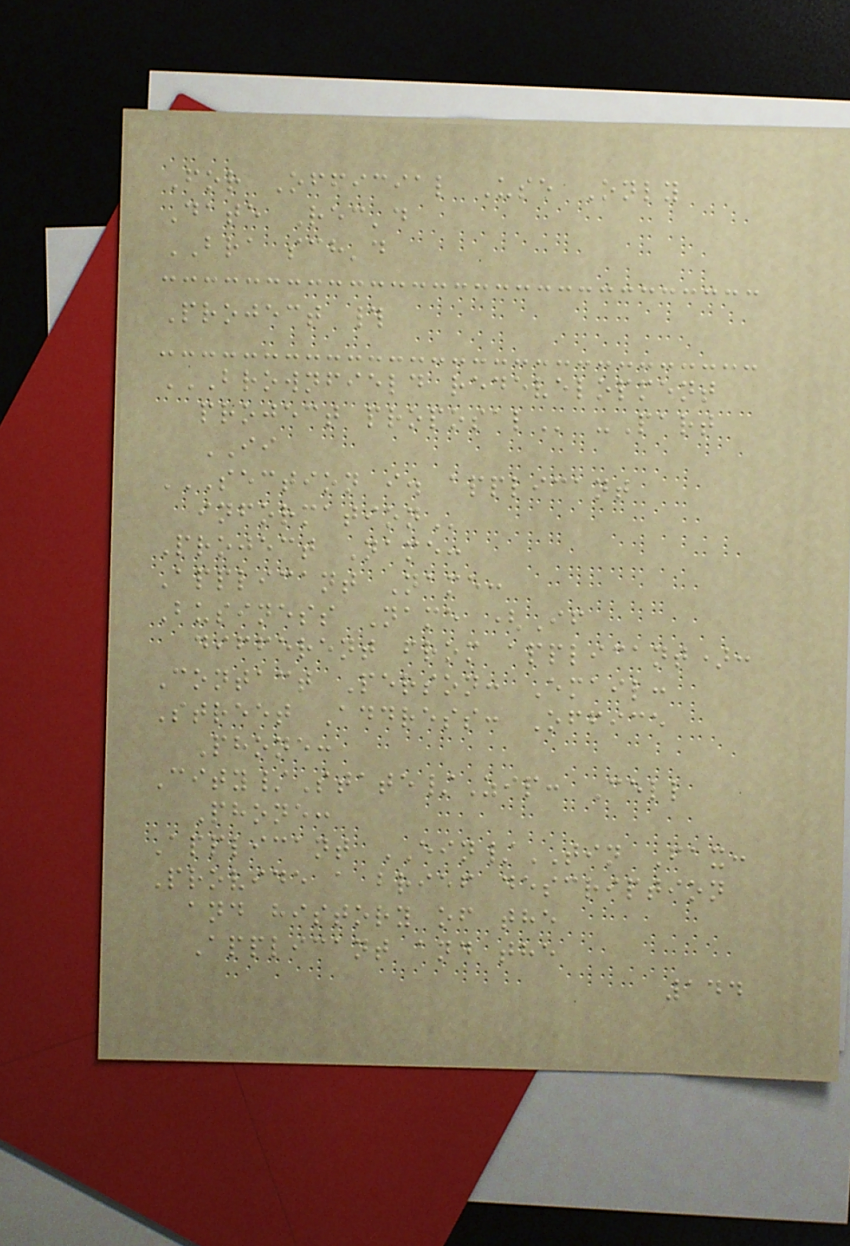For Official Use Only
Date Rec'd
BRA sch'd
Project #
BROWNFIELD REDEVELOPMENT
PROJECT PROPOSAL -Part
II
SECTION I. APPLICANT
INFORMATION
Project Name:
Applicant Name:
Business Name (If
different from applicant):
Contact Person: Email:
Street Address: Office
Phone:
City/State/Zip: Cell
Phone:
Applicant EIN/TIN Fax:
Provide a brief description
and history of the
Applicant and the
144
